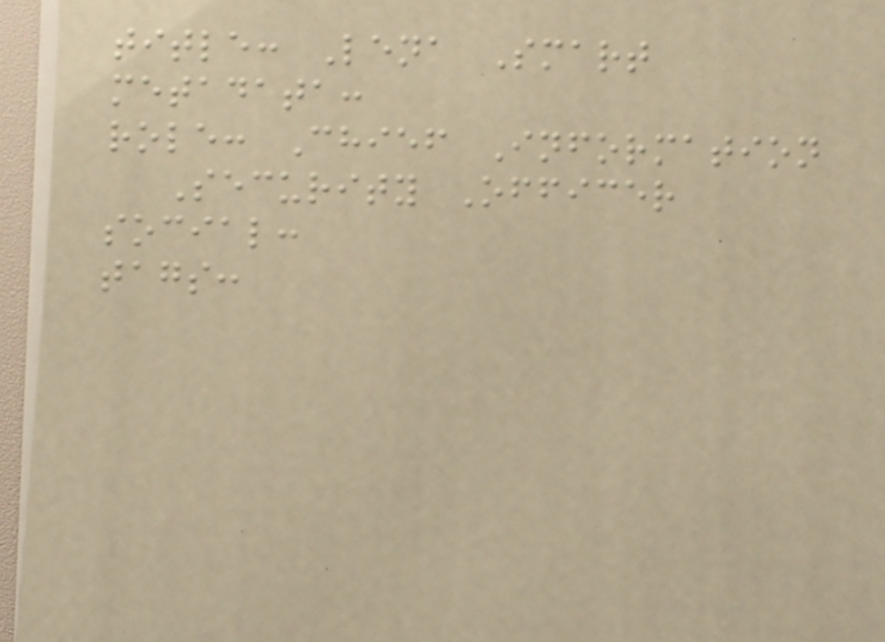title: Lena Smart
metadata:
role: Chief Information
Security Officer
social:
tags:
